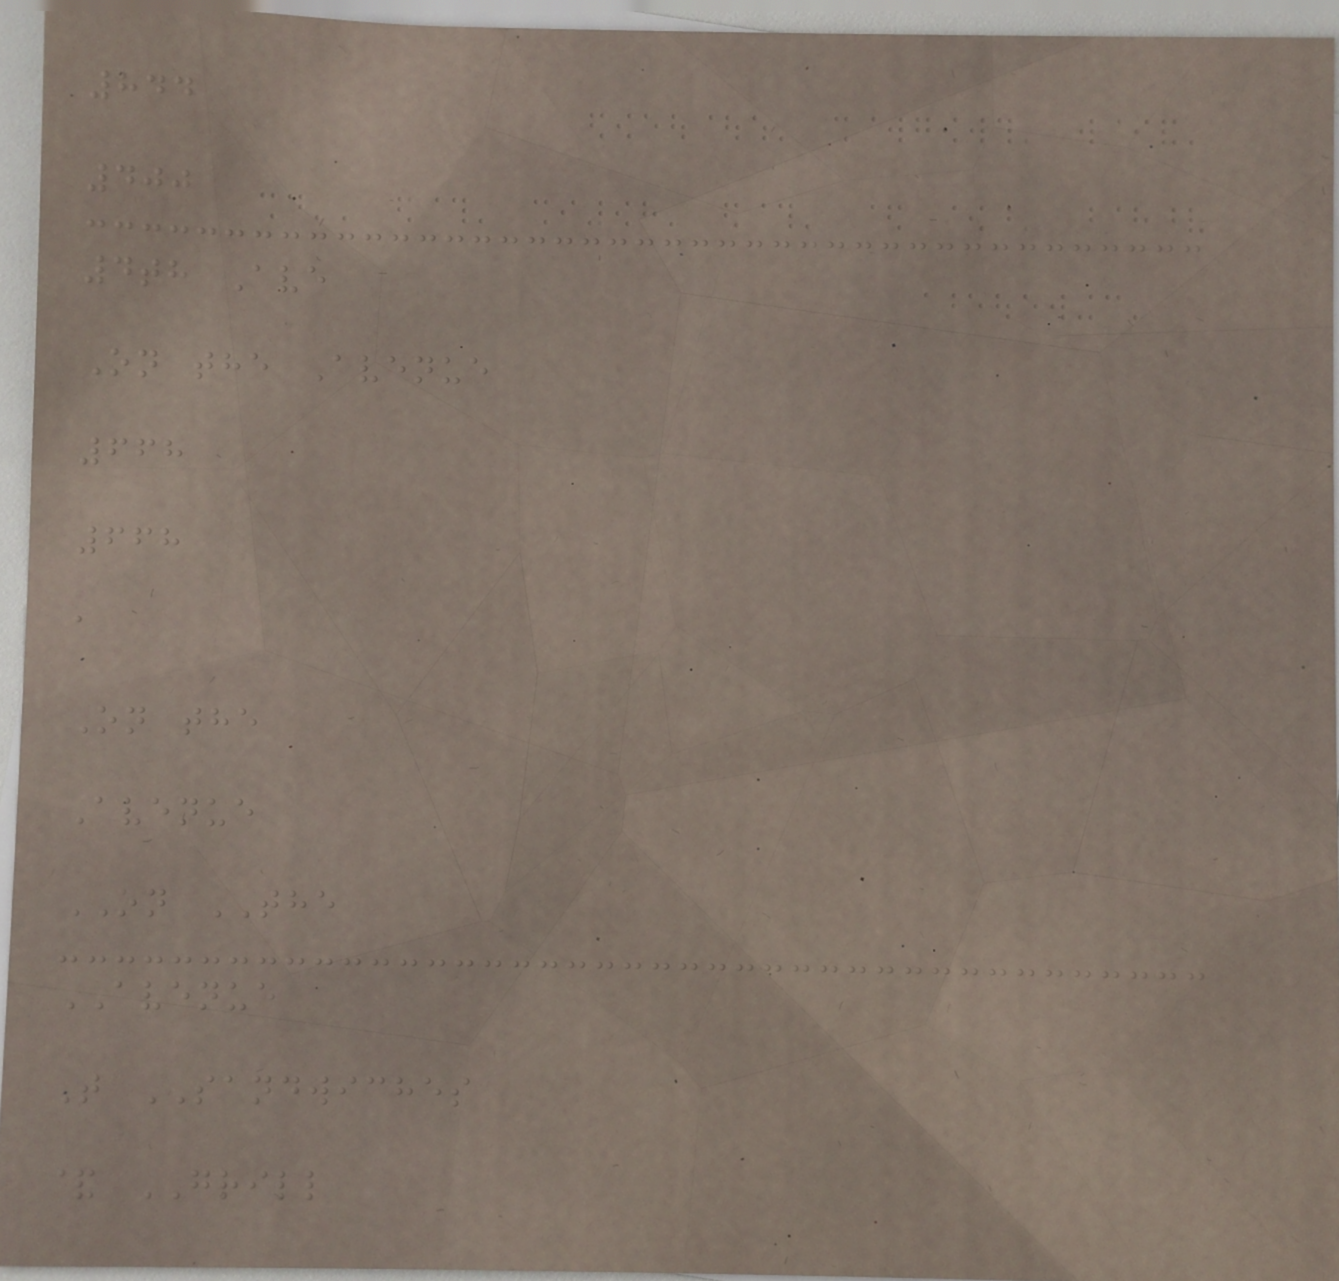844
400
4th Ave
On the Avenue
668
668
a
On the
Avenue
ON THE
AVENUE
T SANDWICHES
& GRILL
